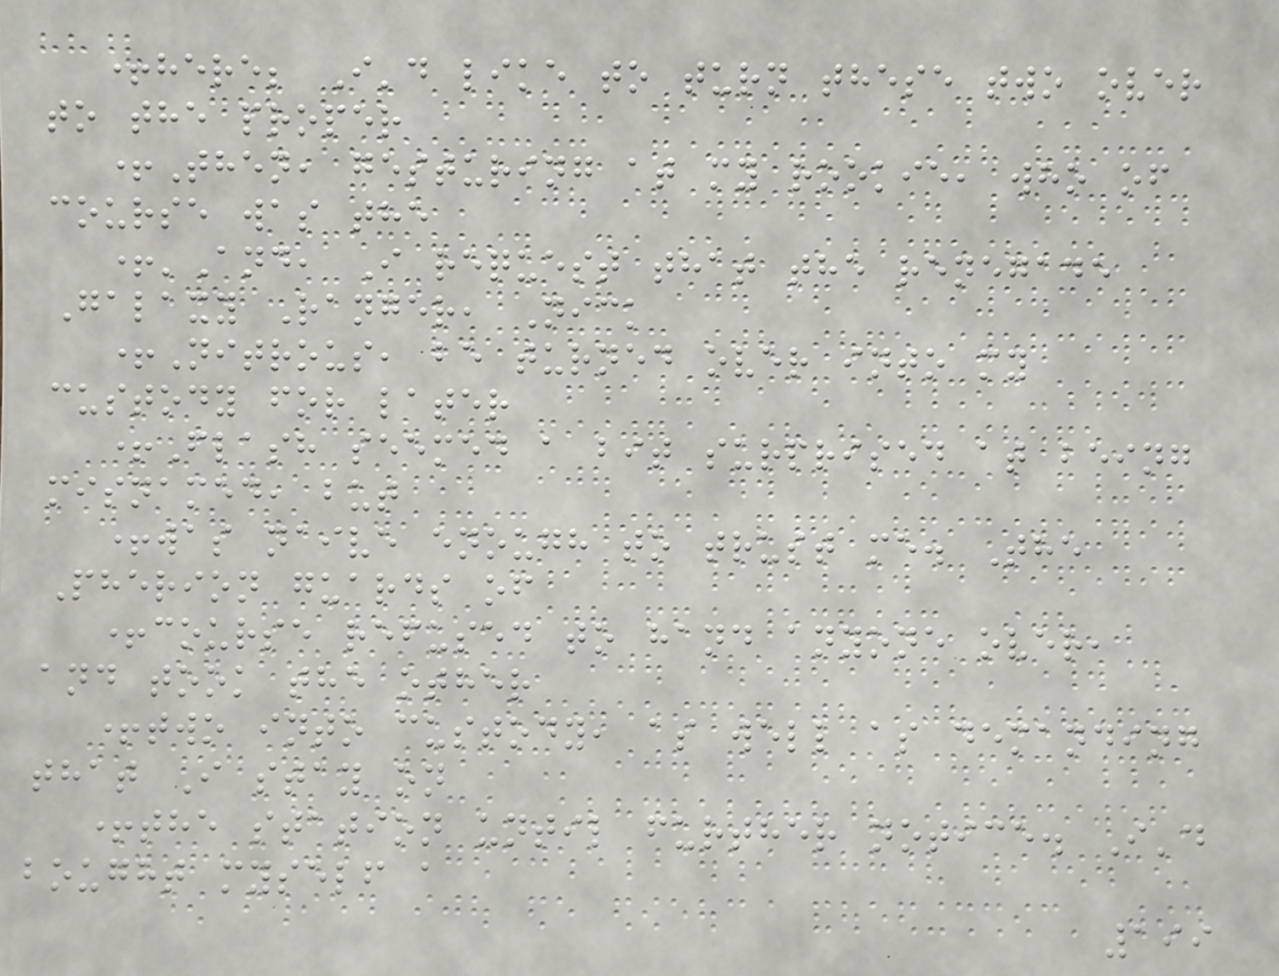+here; I'd like to turn these two over
to the proper
+Then, gesturing at my rookie, who of
course was the
+'And, I request that the renegade
Galaxy Ranger, Nick
+Nitrous, be turned over into my
custody for later
+Flash seemed a bit surprised at being
misnamed, but
+was naive enough to trust me. The
Pherion guards of
+course refused to hand anyone over,
and took the other
+two into custody, as well as demanding
that I stay on
+the station until further notice. I'd
bought myself a
199
